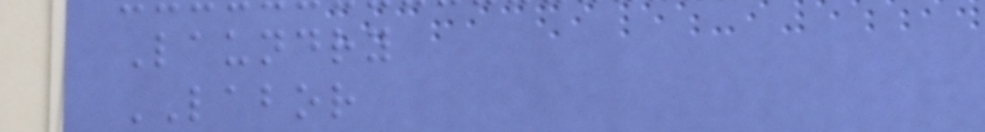Laundry
LABOR
